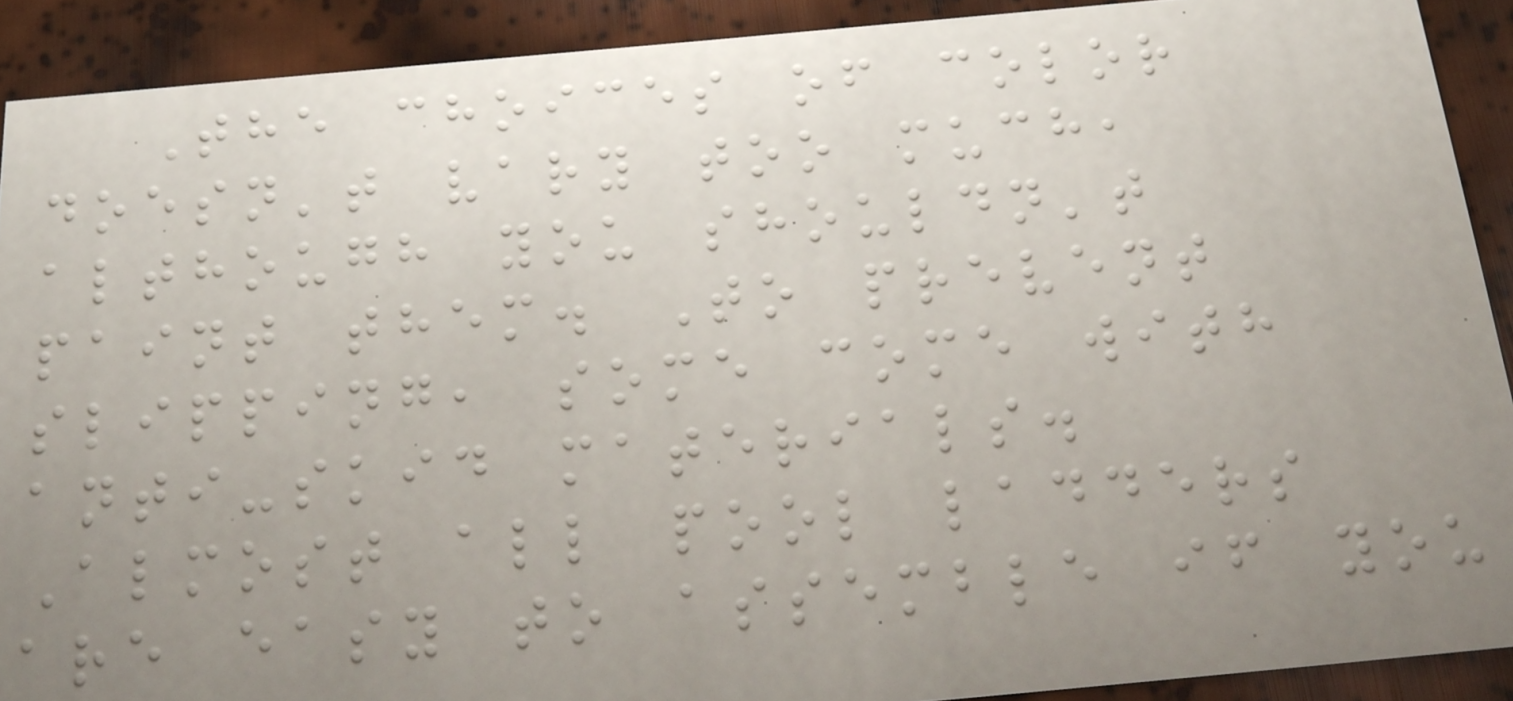The choices of color
doesn't vary too much,
although you shouldn't
paint them. To prevent
slipping, some come with
anti-skid materials.
Almost all pool ladders
are easy to assemble if you
